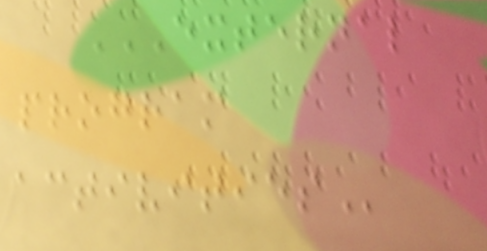EXTERNAL
PROGRAM
ACTIVITIES
